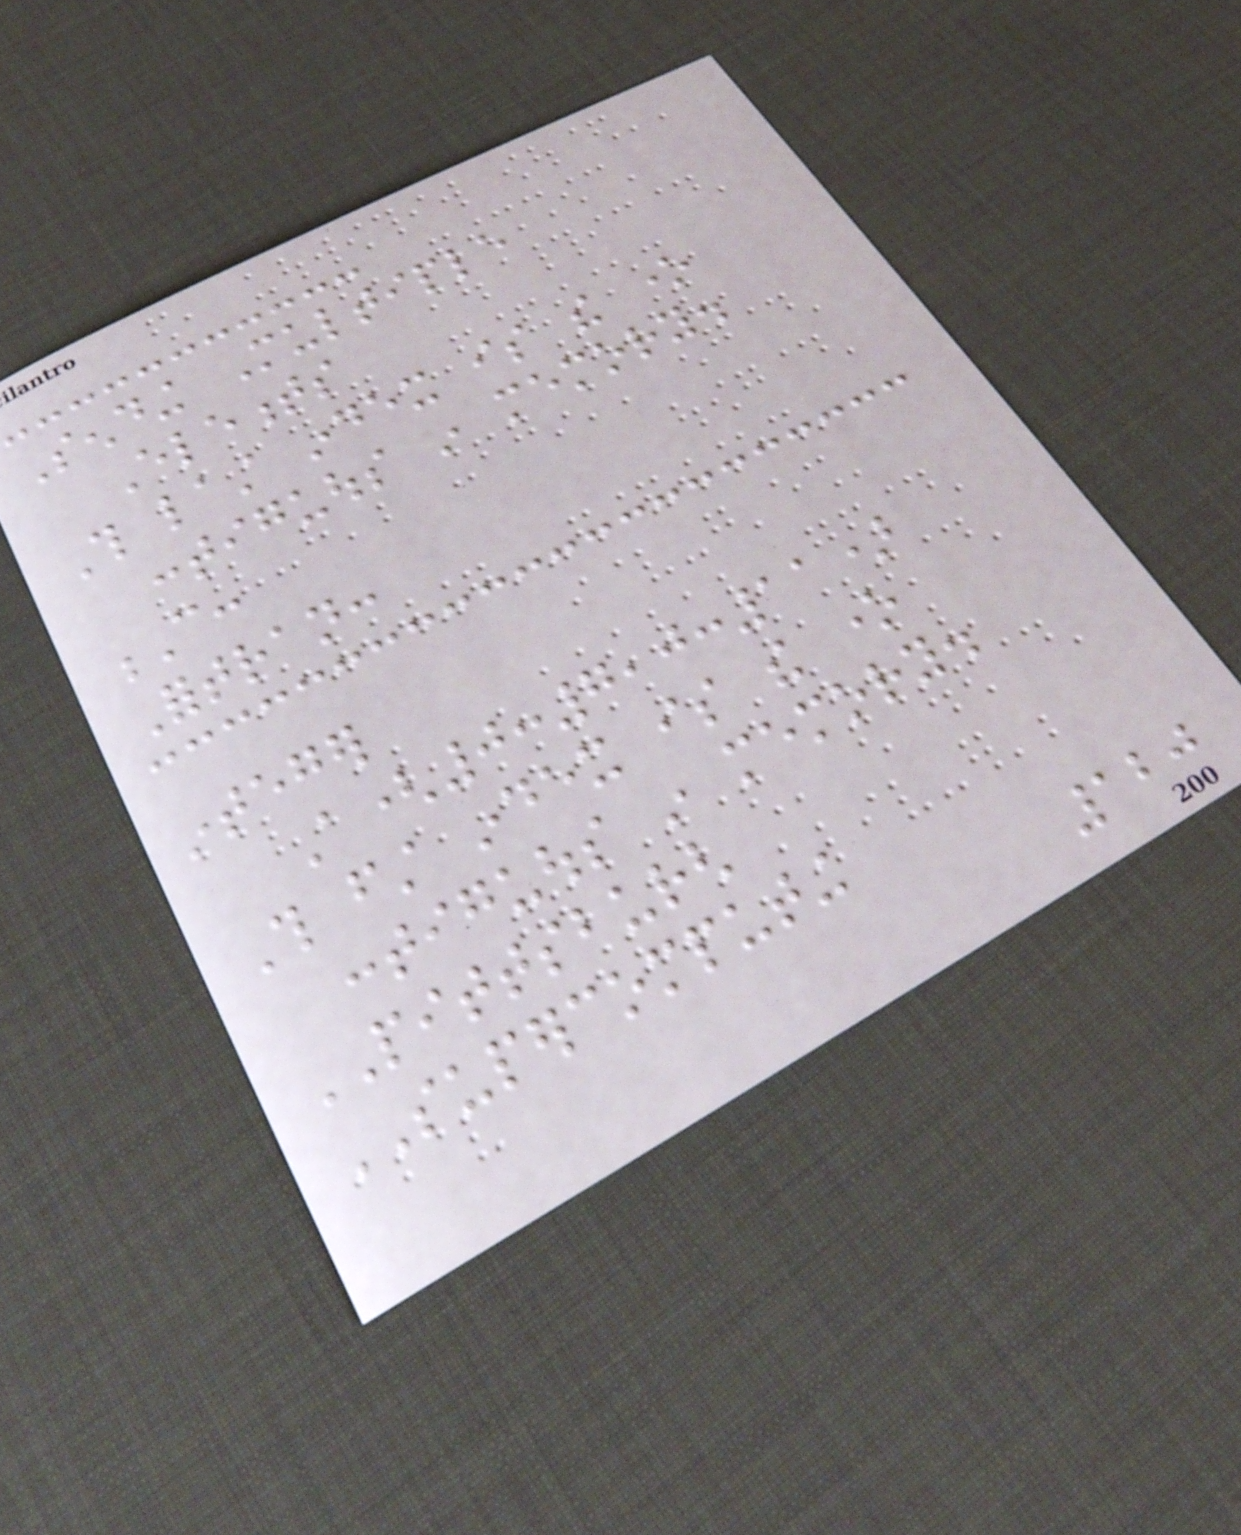Sending Multiple
Elements
This last index is the one
contiguous in memory.
C:
Fortran:
integer
A(0:7,0:11)
This first index is the one
contiguous in memory.
PITTSBURGH
SUPERCOMPUTING
120
